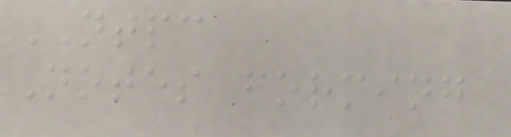NTPC
Notes forming
